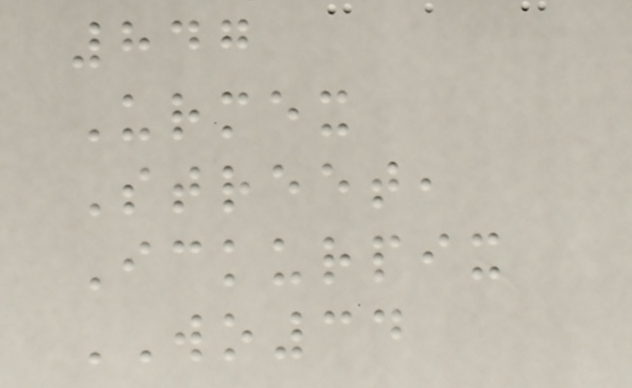847
Urmex
Street,
Ickurpix
WO34
